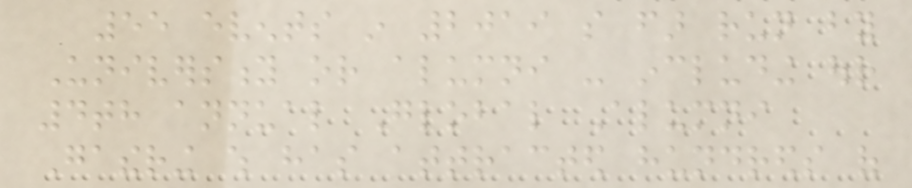55 events in 2019 so far run by
University or alumni - including our
4th annual Global Alumni
Gathering which has attracted hundreds of
